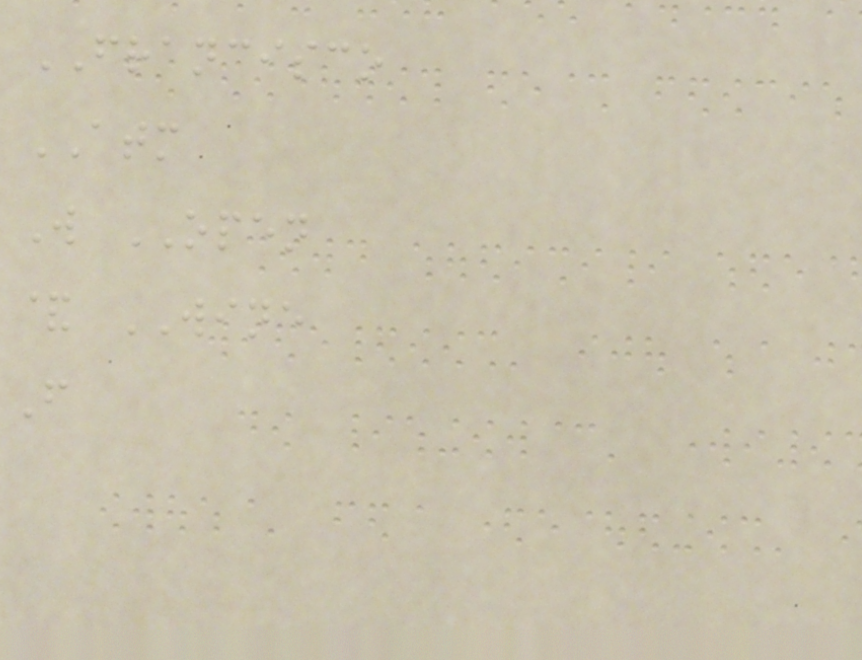FRANCISCO
ATM
W OPEN
& WINE
F
